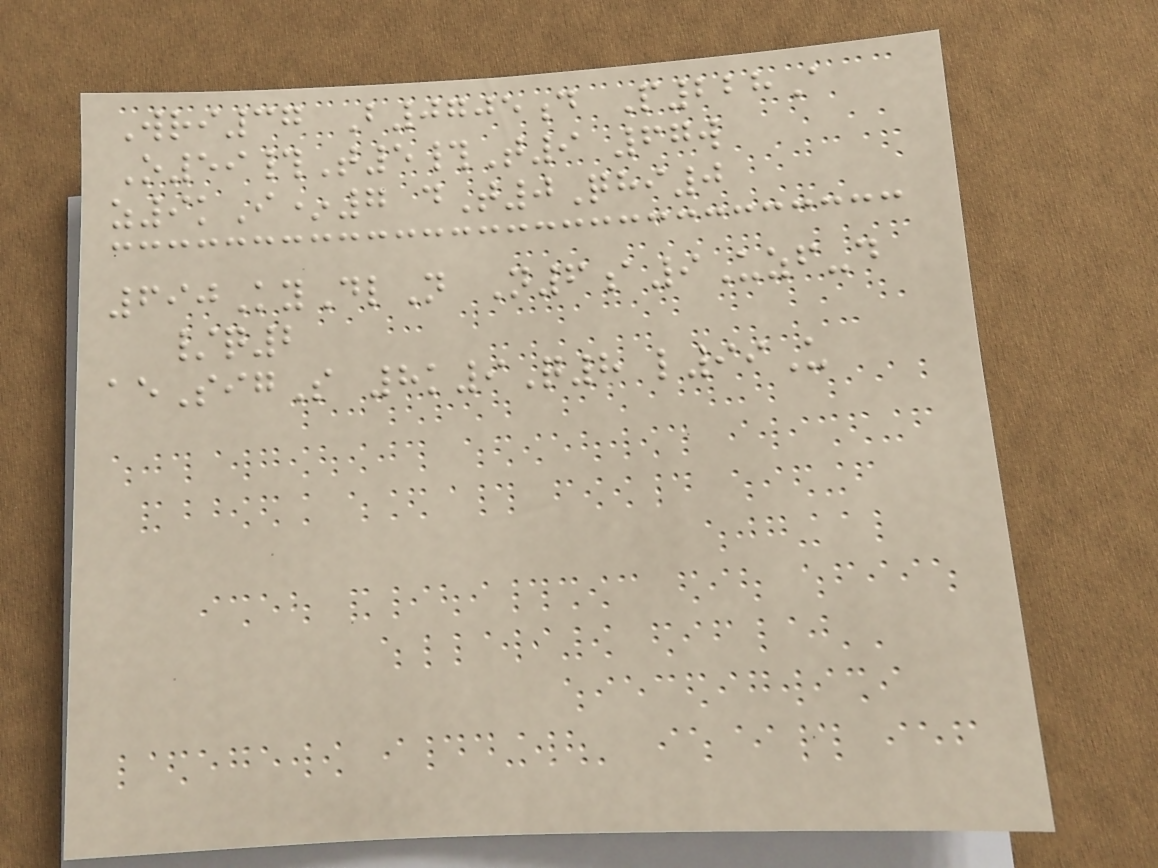Wri37 B0705d P228A
O59#T5#T9 67w
z9kI*7 dT0Qhi0
690KyDlN N6a9Uzf-d
/q2
aeSigS 8k9Q8 l99U
